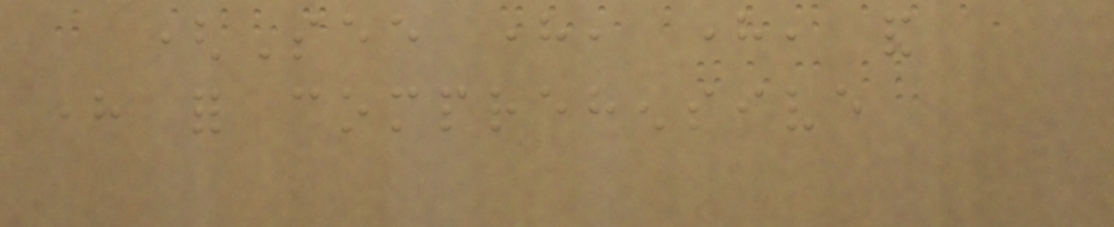(See here, here, and
here for comprehensive
